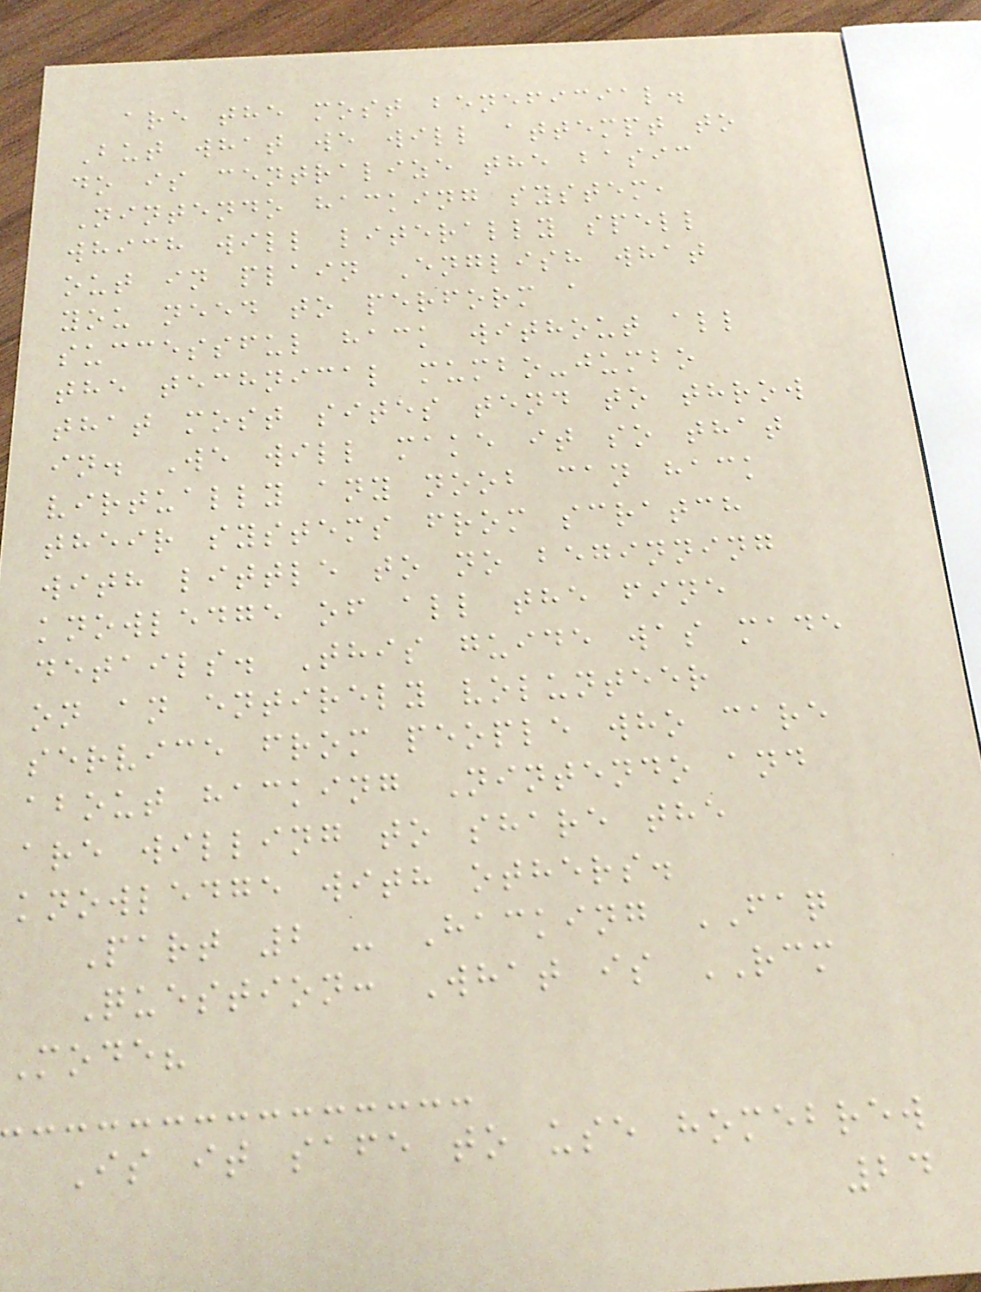are the most beneficial.
But what we will attempt to
do is centralize the basic
Nintendo hacking system,
which will literally spell
out in plain English what
you need to perform a
successful hack without all
the technical mumbo-jumbo
that most sites tend to throw
in. We will make it so that
virtually any noob can hack
their systems from scratch
with little to no beginning
knowledge of all the fine
details. This guide was made
on an entirely volunteer
service from people who care
about hacking Nintendo and
are willing to share the
knowledge with others.
Part 2 - Hacking FAQ
Question: What is RCM
Mode?
Is it safe to use homebrew
24
